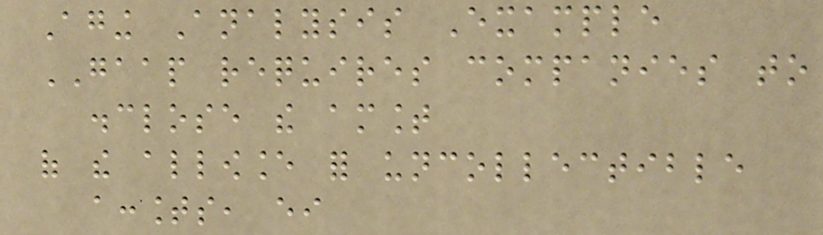Aging Analysis Example
GAAP requires companies to
disclose the amount
of the allowance for uncollectible
accounts, either
